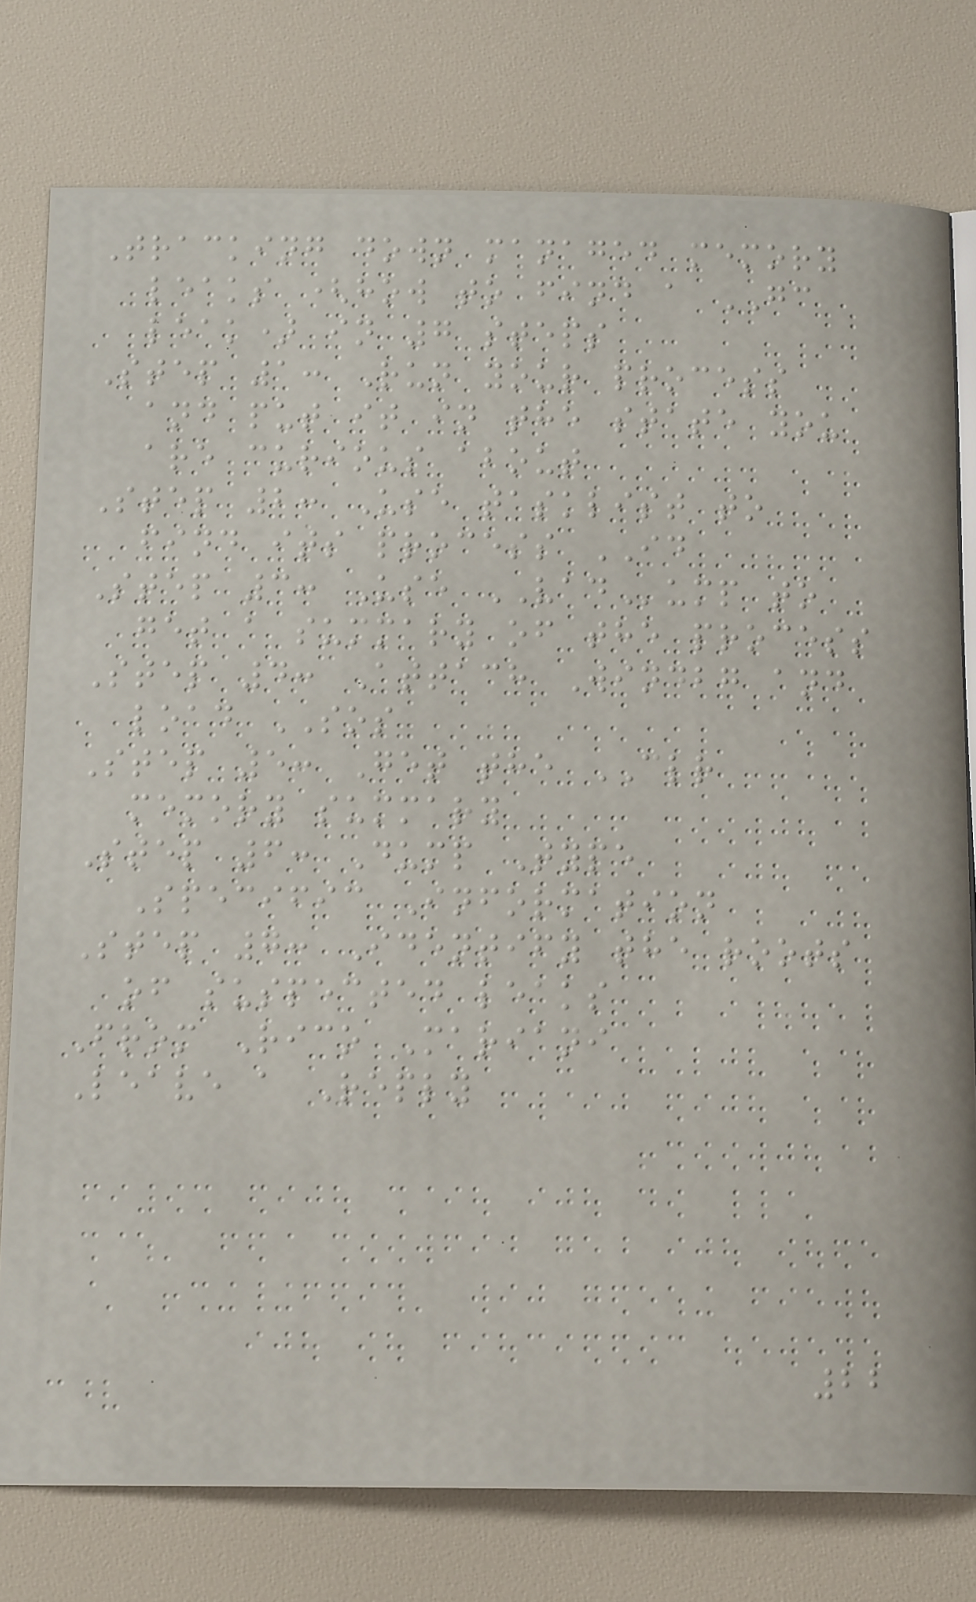Tracking down managed memory
leaks (how to find a GC
leak) in 7 steps
Step 1: Run your process
and put it in the state you
are curious about
Step 2: Use tasklist to
find its process ID
Step 3: Use VADump to
get a summary of the process
Step 4: Attach Windbg and
load SOS
Step 5: Get the CLR
memory summary
Step 6: Dump Type
Specific Information
Step 7: Identify the roots
of suspected leaks
From Rico Mariani
Leave a Reply
22
